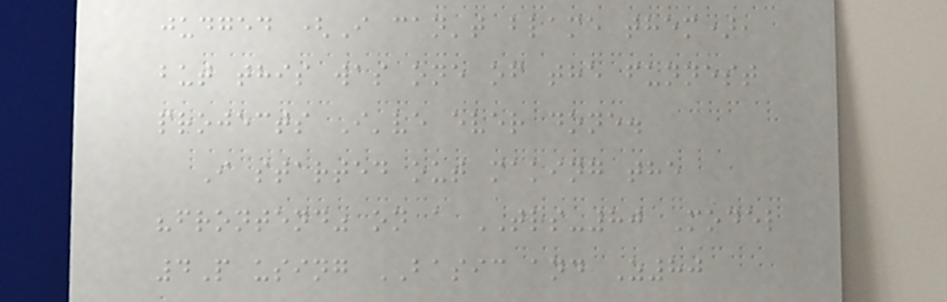judged (I can't blame them),
but this was one of the funnest
projects I've ever done.
I started out making the
"frontend" on a TRS-80 Model
4P using BASIC and Z80
